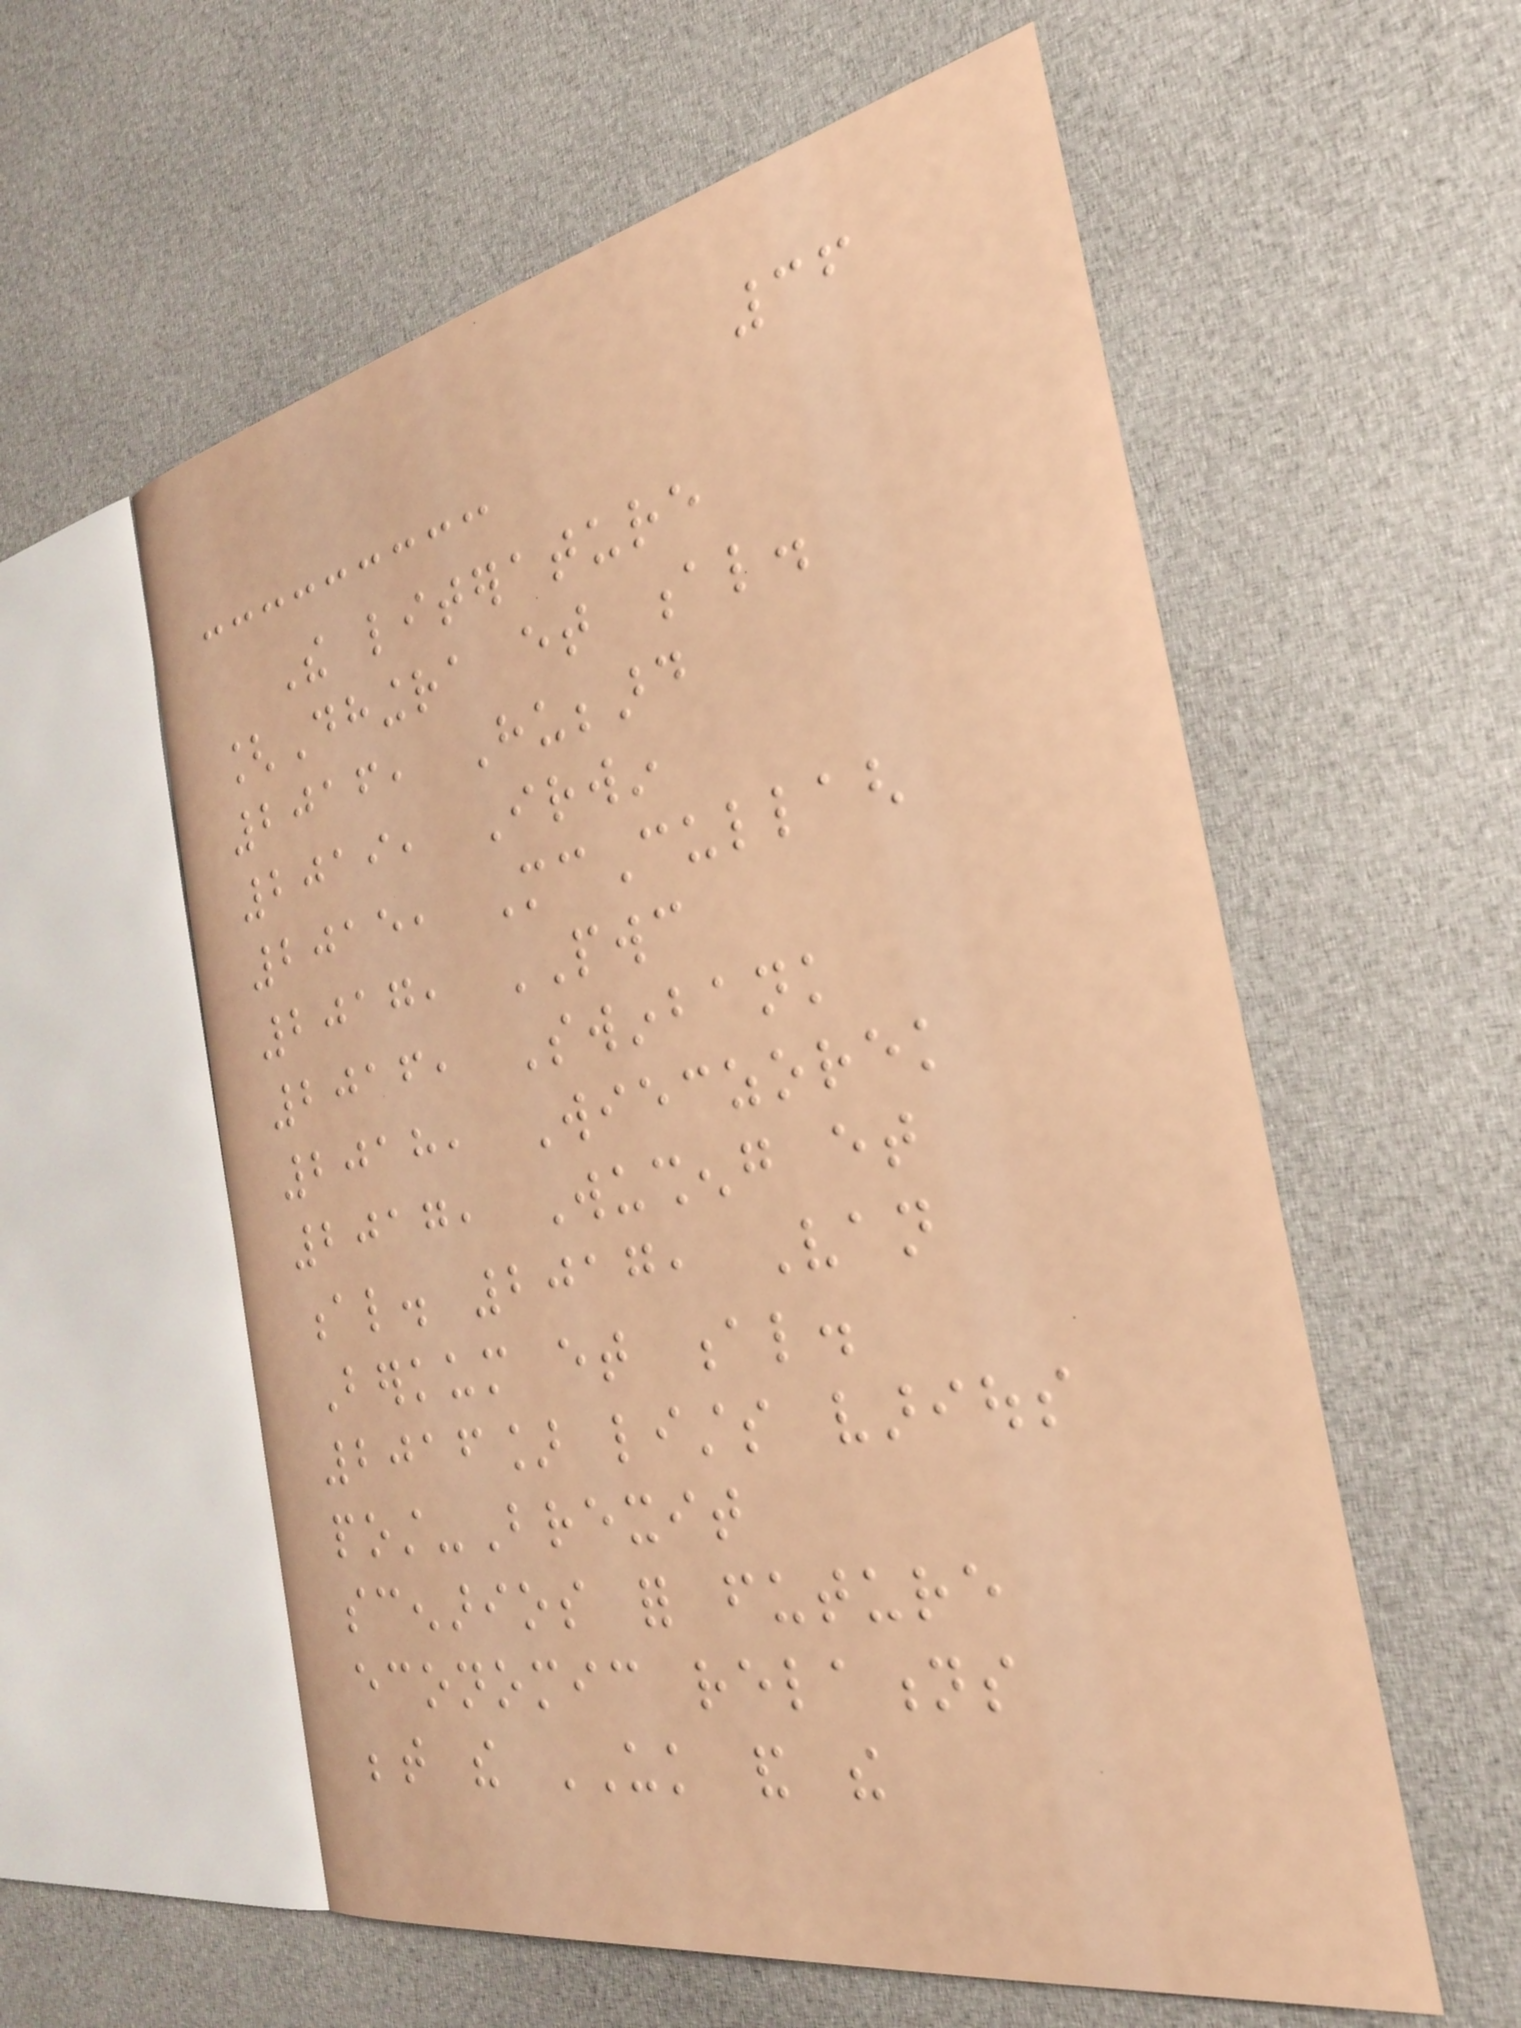36
The literature
[Dhingra et al.
2016, Hubbard
2019, Irwin
2015, McCullagh
2017, PWC
2016, Swinbank
2018, Wieczorek
2017, Wusheng et
al. 2017, Van
Berkum et al.
2016] lists various
post-Brexit
scenarios for future
economic relations
between the UK and the
